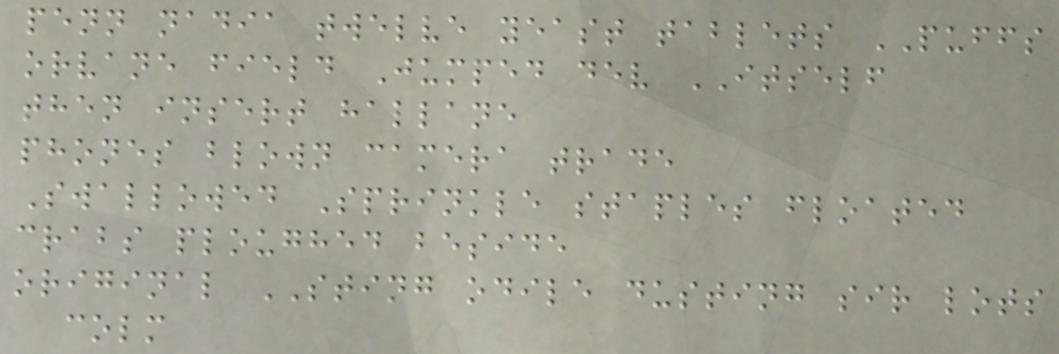penn nadia twelve yeast tablets PUFFS
orvane field Jumped dev ITSELF
then insert hallane
phones blown camera trade
Swallowed Sprinkle staples floated
crabs ploughed beside
original STING odile dusting sir lots
colm
